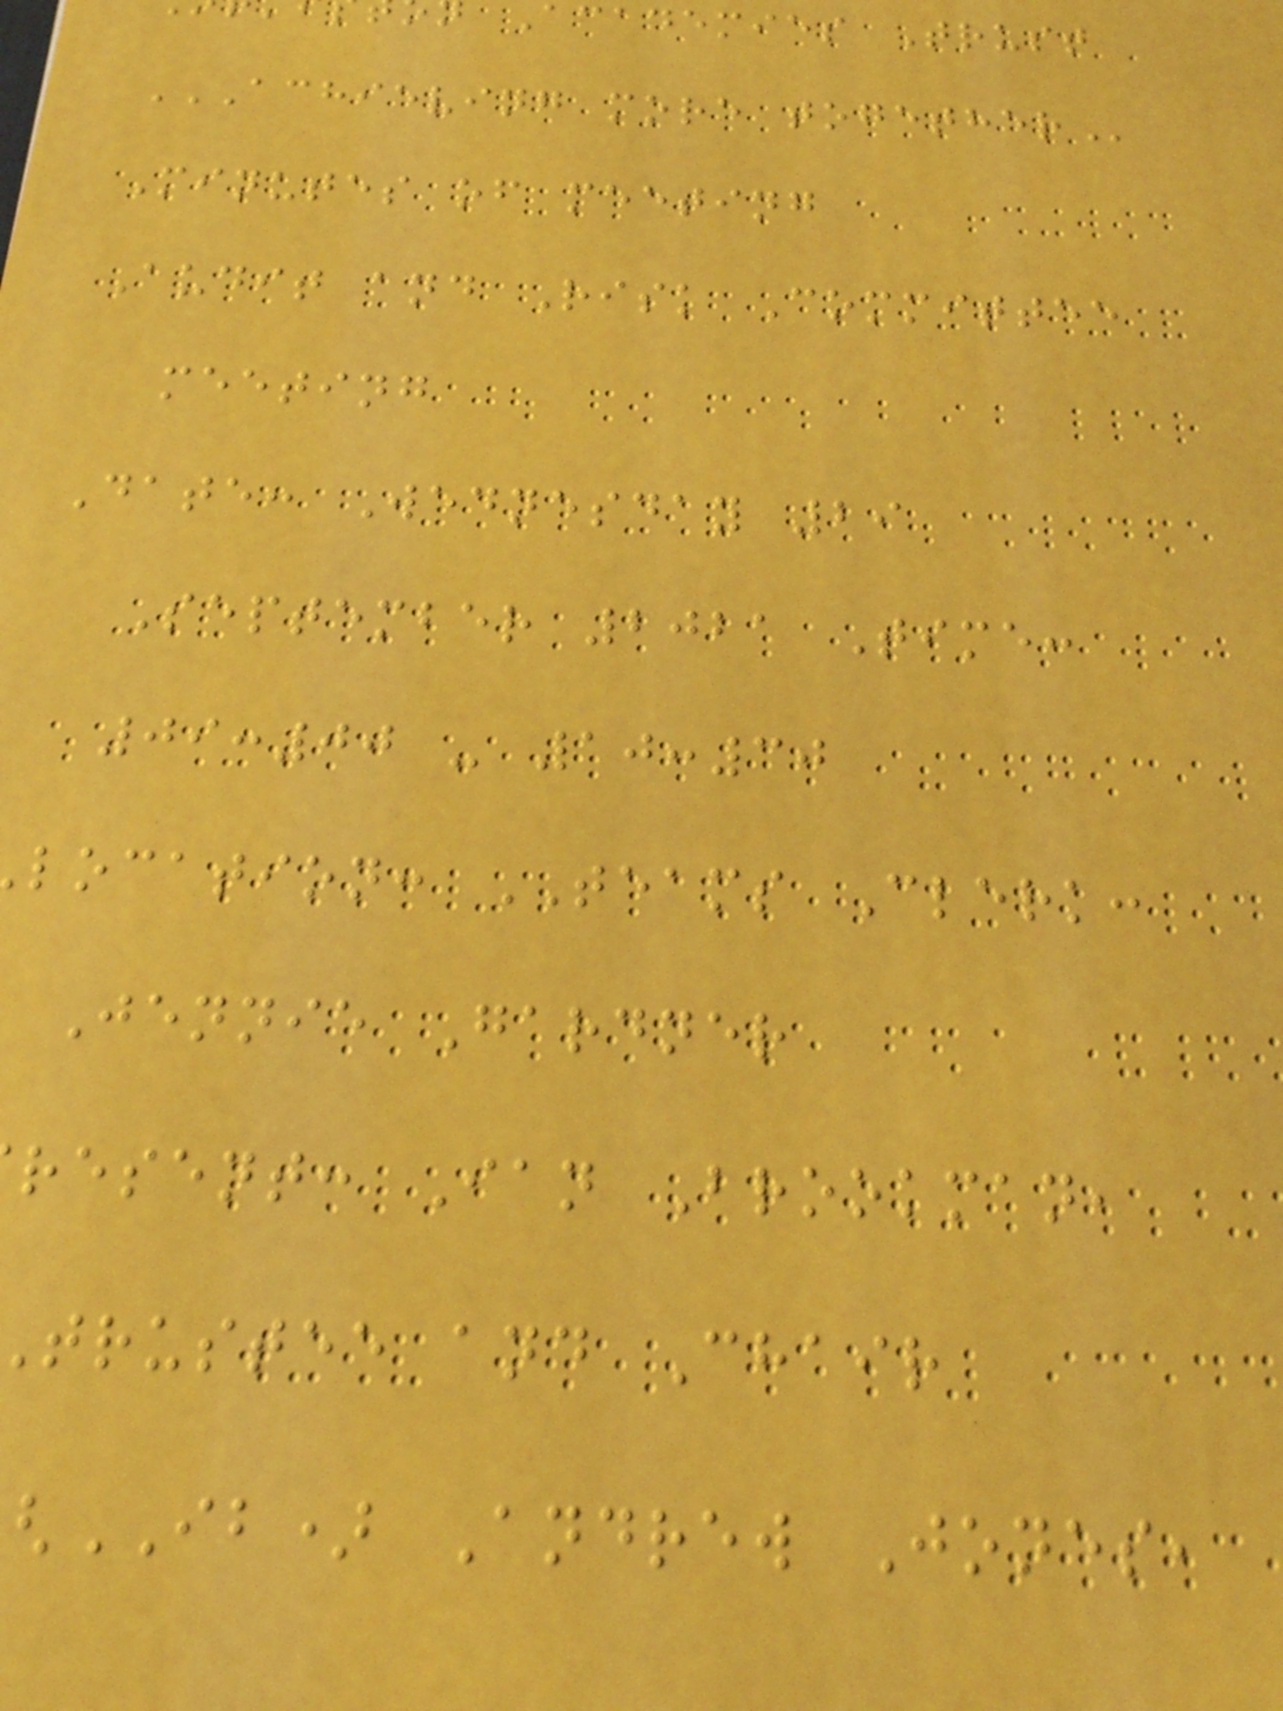Academies Trust
ACHIEVING MORE TOGETHER
Minutes of meeting
Audit and Risk Committee
meeting
Date: Wednesday 29
September 2021 Time:
09:00 - 10:30
location: TEAMS Clerk:
Jennie Gardner
resent: Ian Brookman,
trustee and Chair
IB) Andrew Jones,
